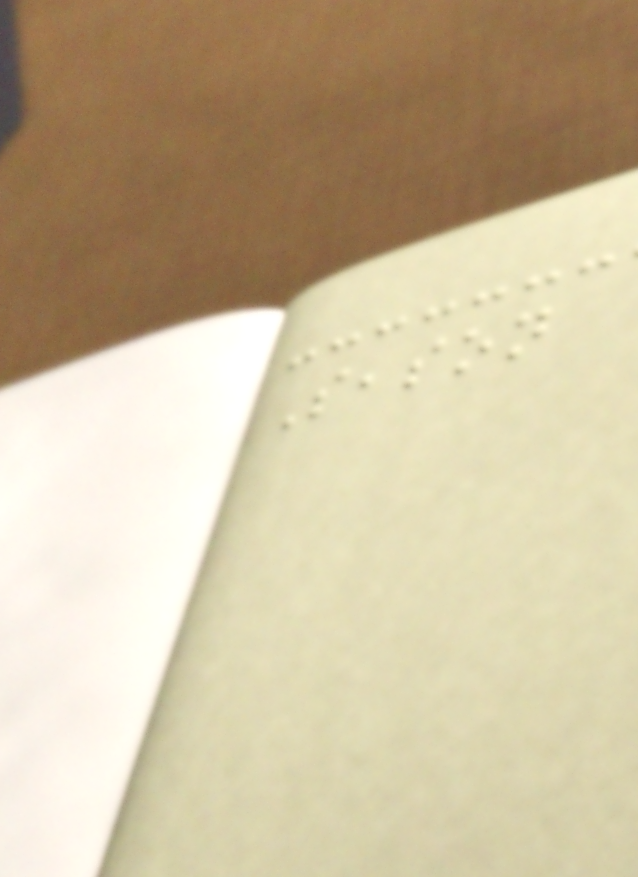Season
